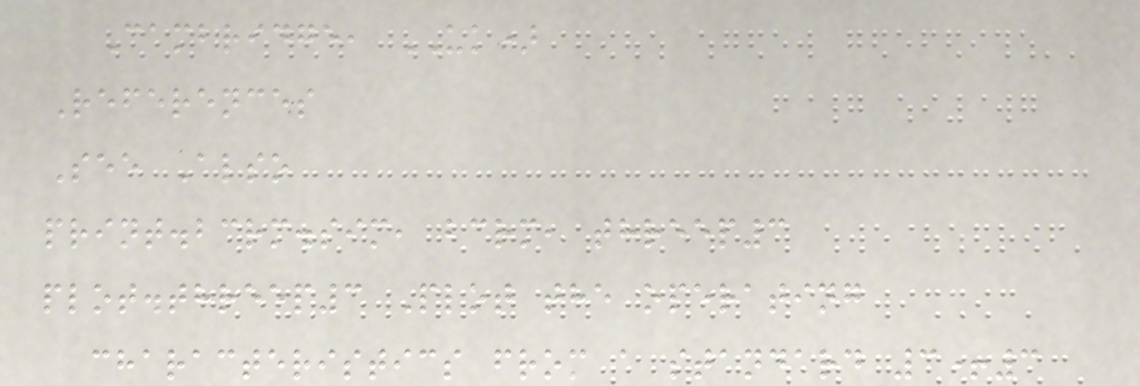Cambridge, UK)
References
See Also
print.bcrm.sim, bcrm, threep3
plot.threep3 Plot the operating
characteristics from a standard 3+3
